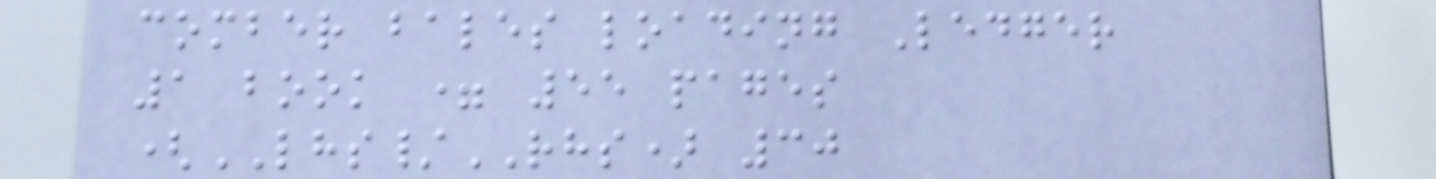comber bales loading Ledger
1 book = 55 pages
(LHS/RHS) 30
